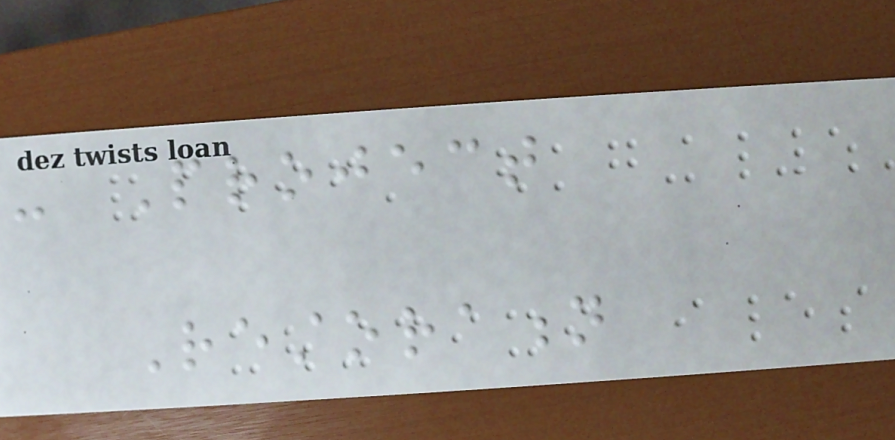- Project
Restoration
